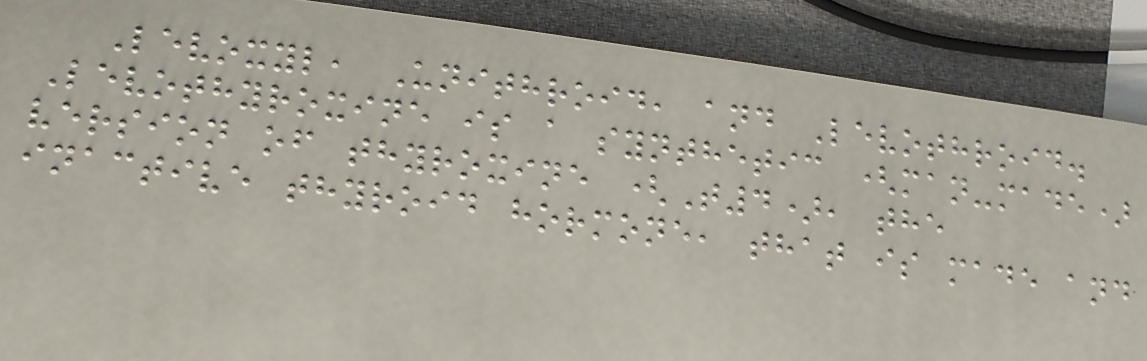Levoxyl, Unithroid, and Levothroid.
Levothyroxine is a synthetic (man-made)
version of thyroxine (T4), the
inactive thyroid hormone, that is made and
